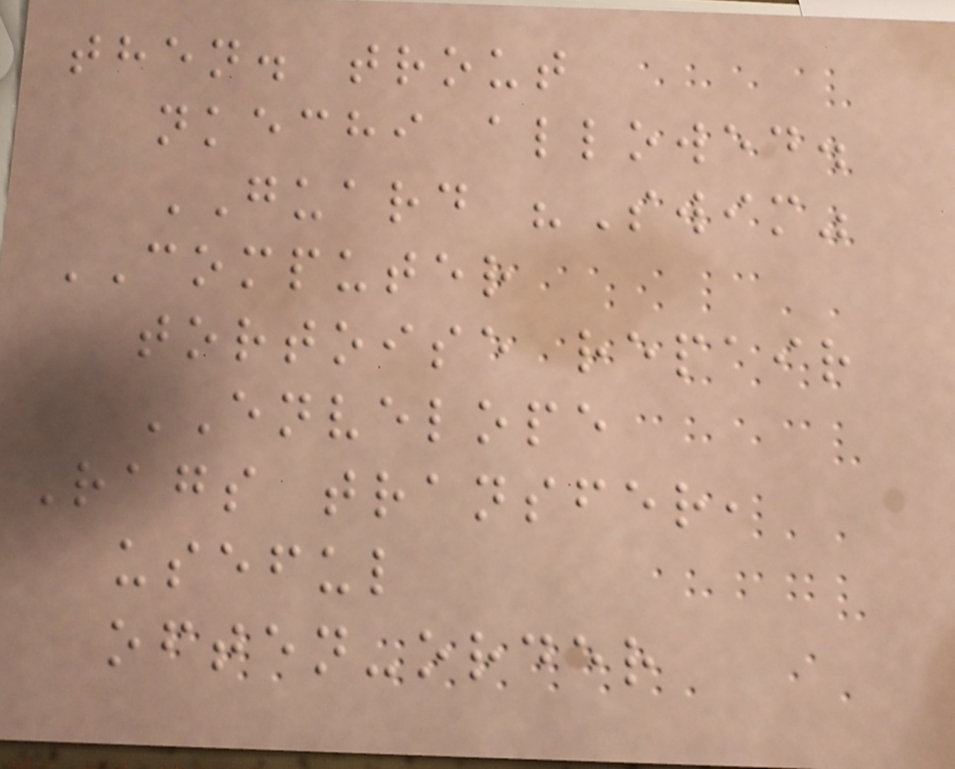then. trout
nkechi allowed.
GUARD "Swim"
COMPUTER
tortoise repair
ENVELOPE
Rags transfer,
useful
often-order
